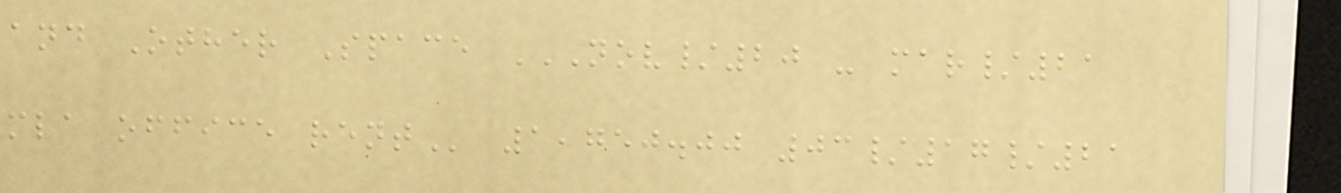and Other Space NOV/20 - MAR/21
MLA OFFICE RENT 1,750.00 03/17/21
